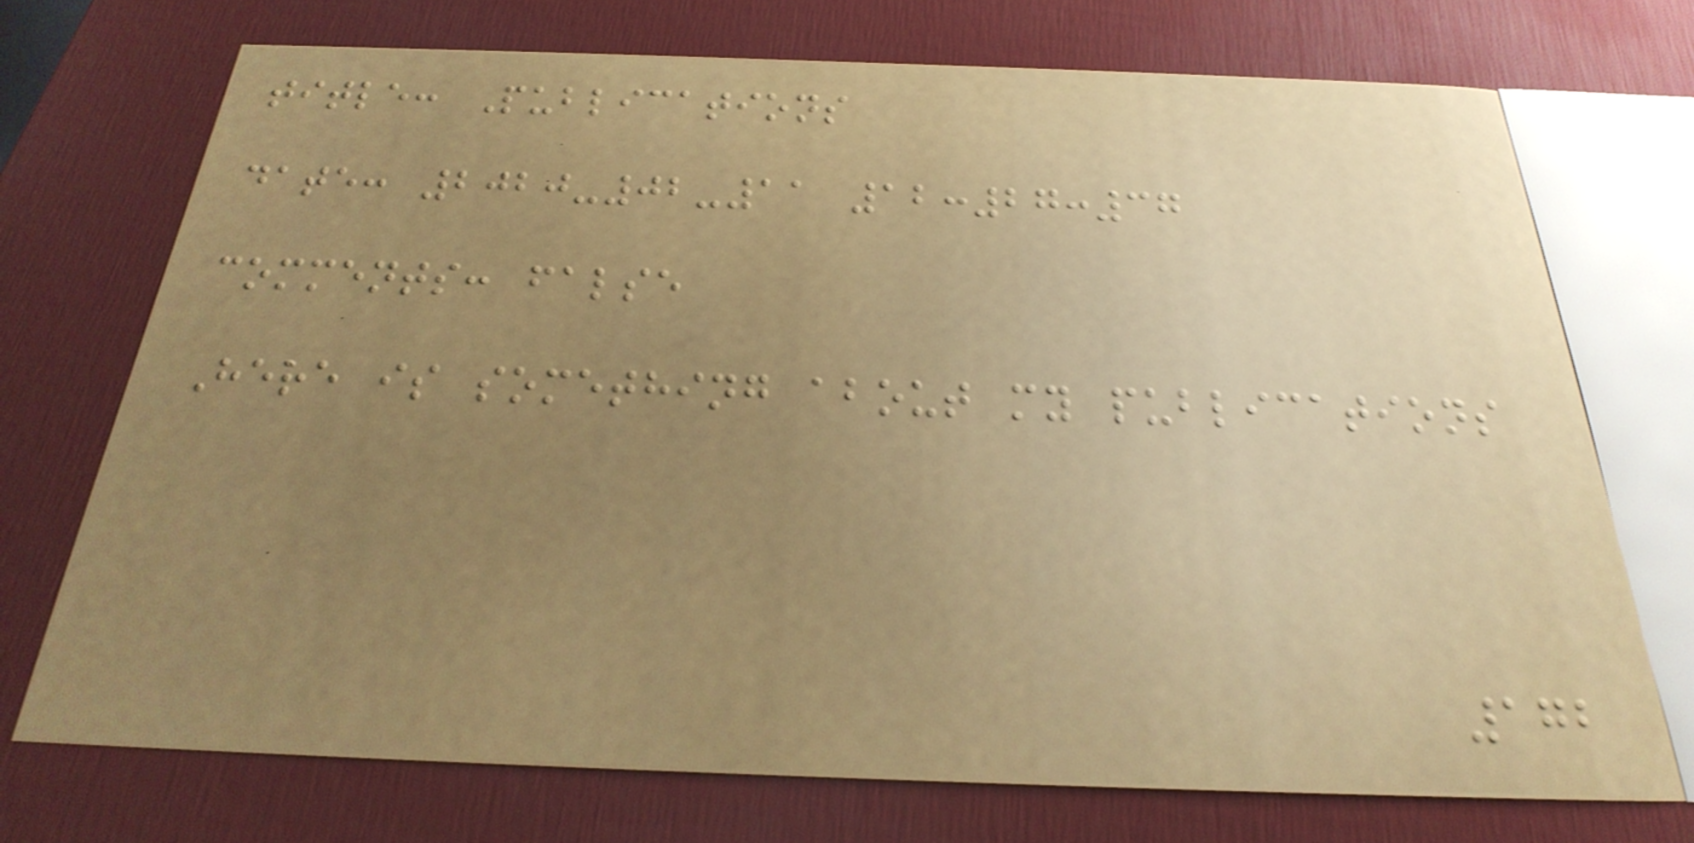title: Publications
date: 2020-02-11 12:27:37
comments: false
Here is something about my publications
172
